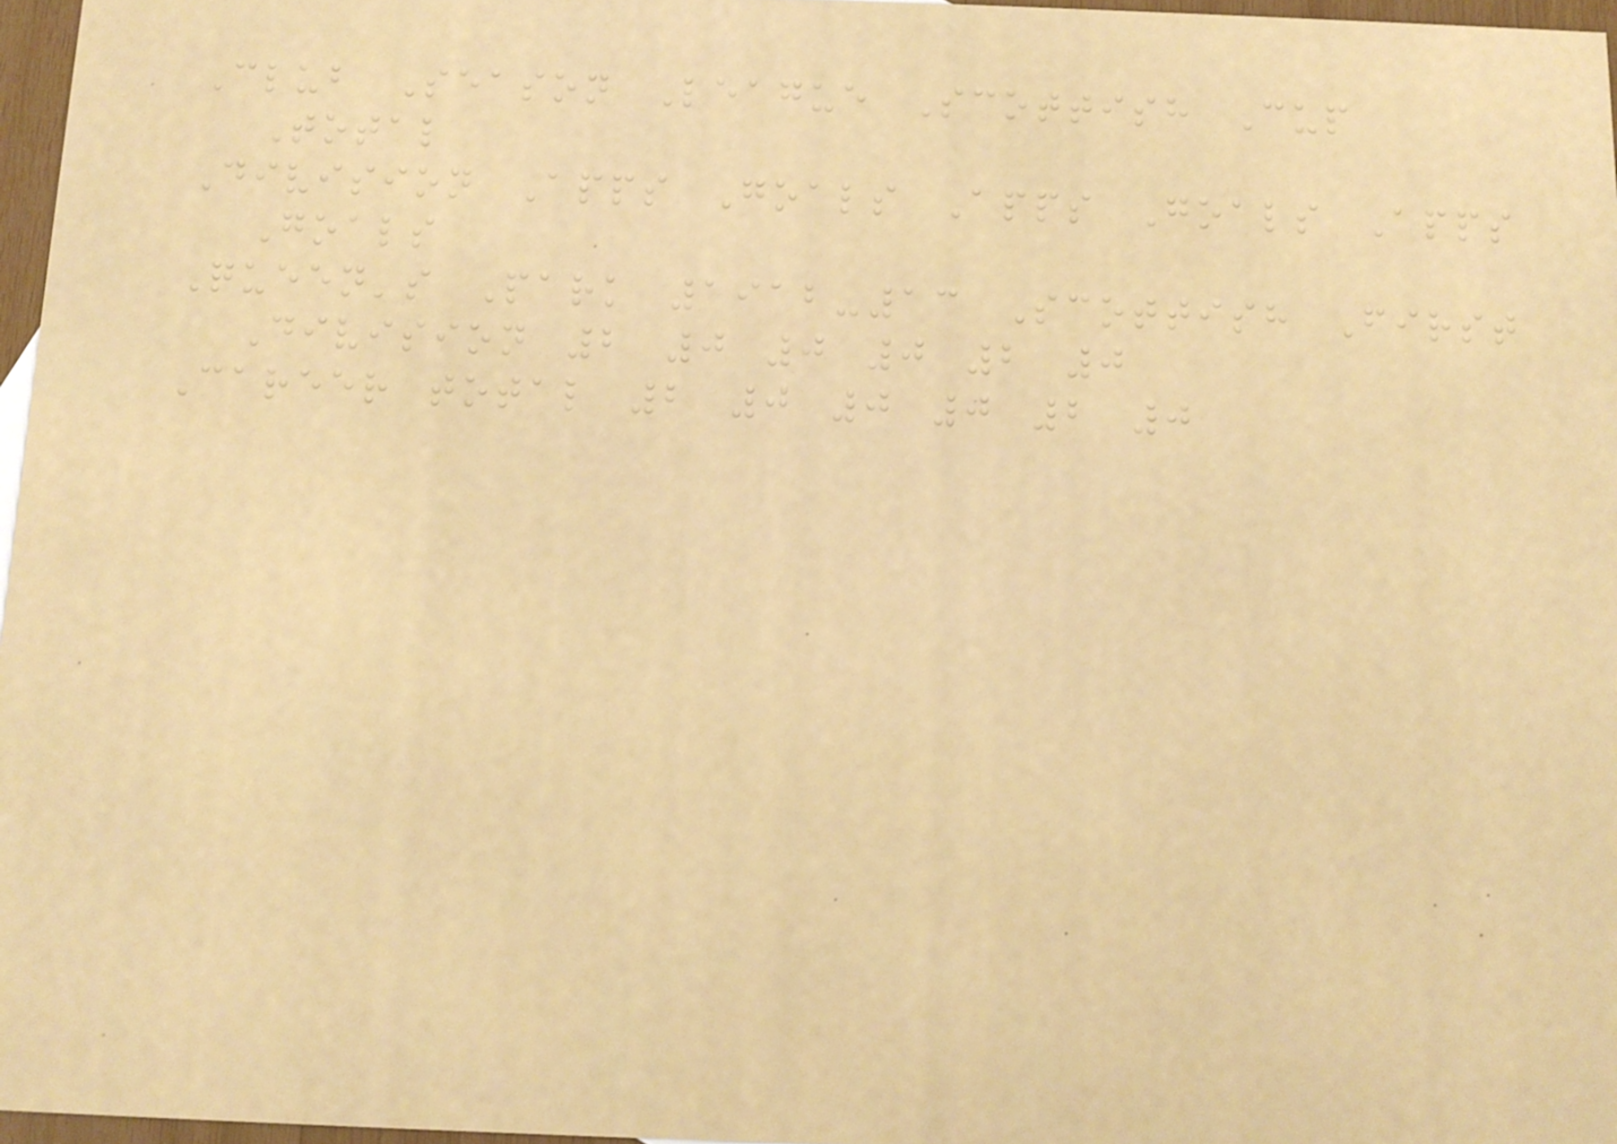Club Season League Scottish Cup
Total
Division Apps Goals Apps Goals Apps
Goals
Queen's Park 1912-13 Scottish First
Division 2 0 0 0 2 0
Career total 2 0 0 0 2 0
